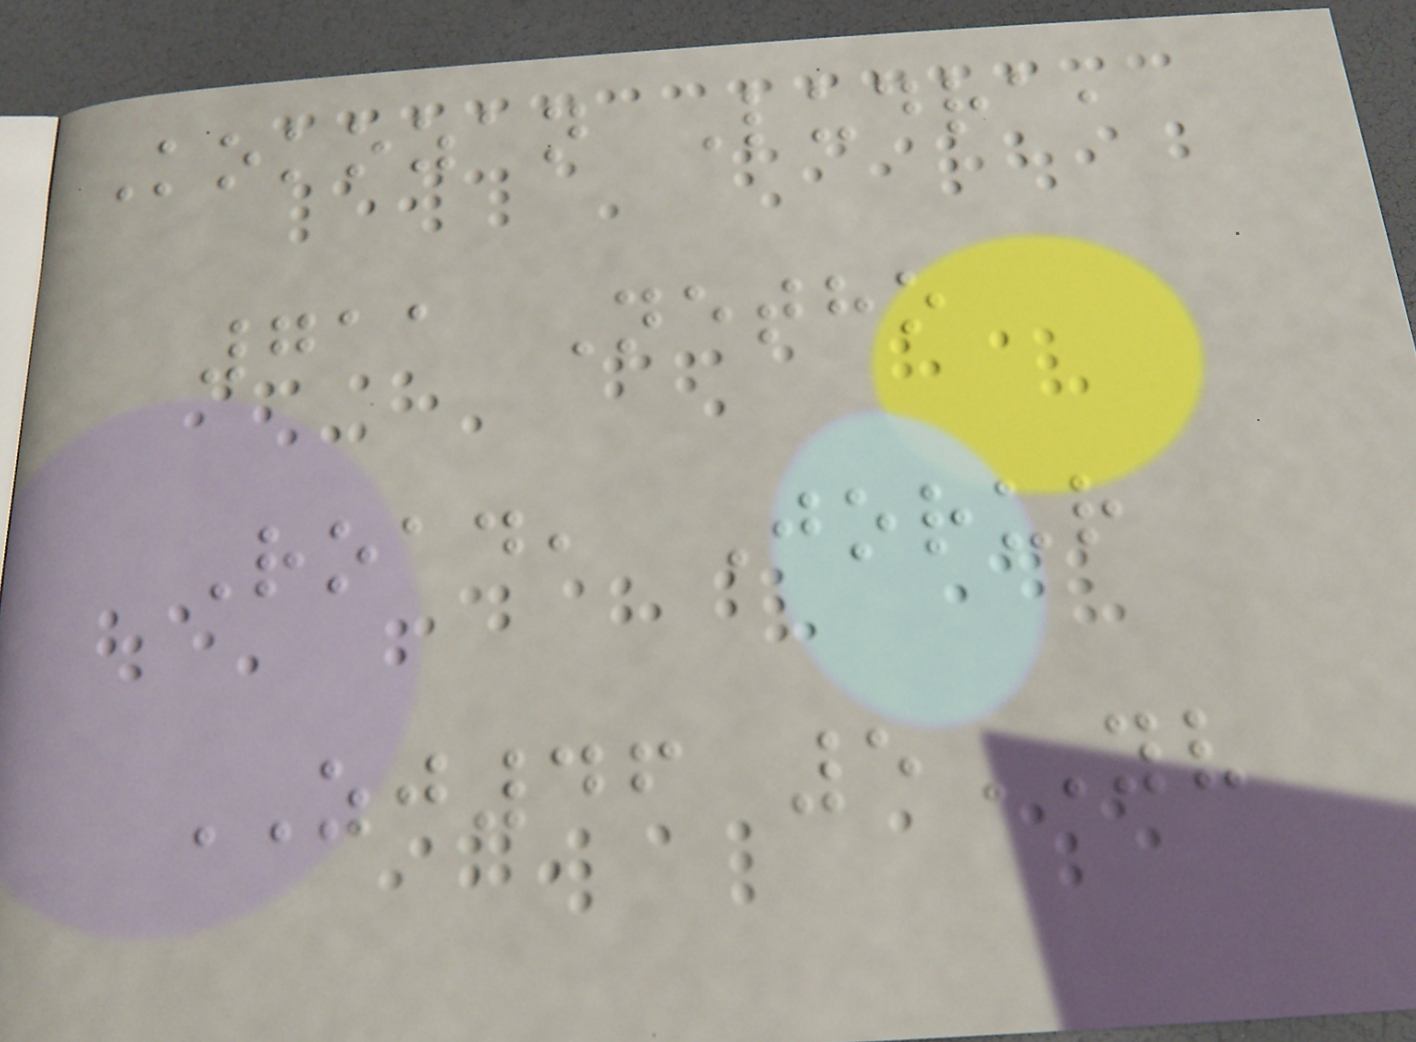Kokozan Ludra,
711 Netho
Road, Jorur
ZJ46 5YV
